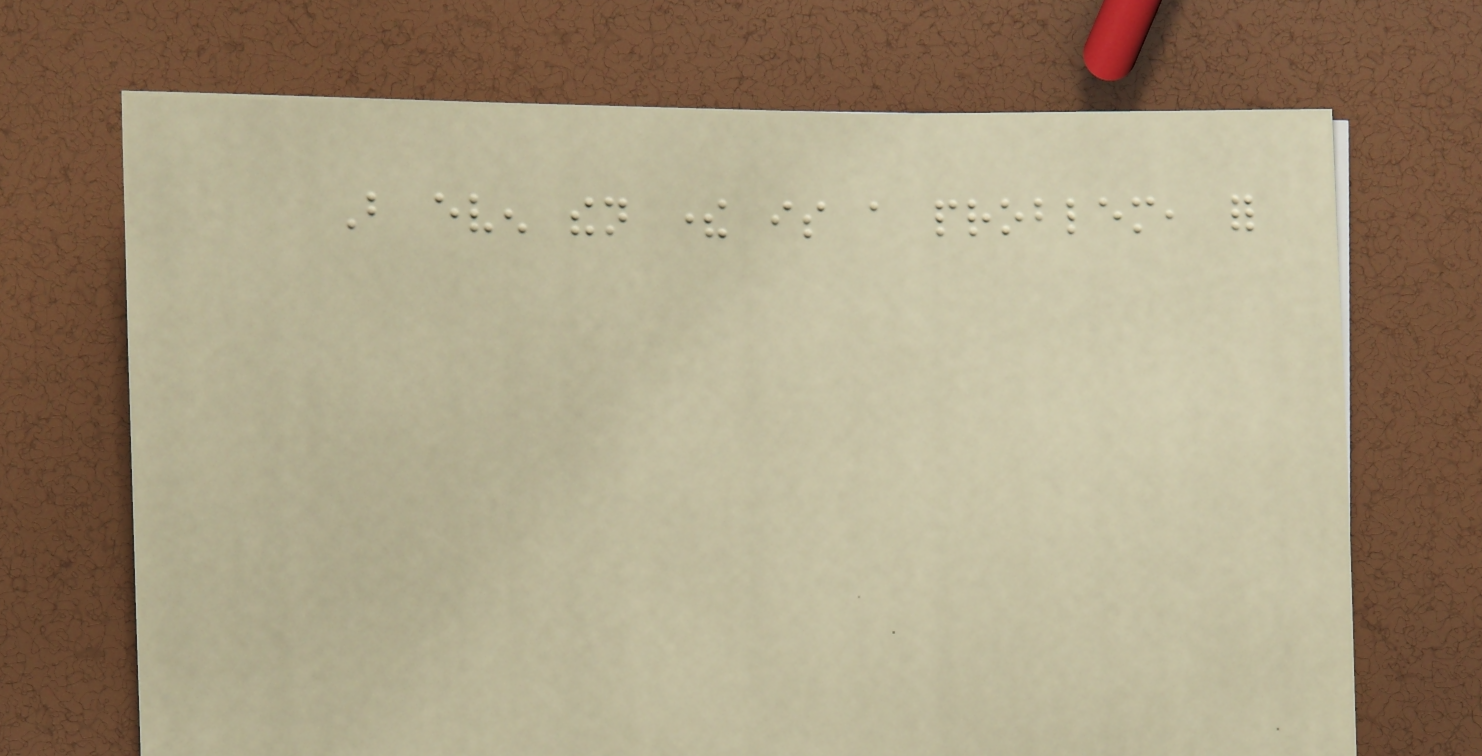But even then there is a problem, for
